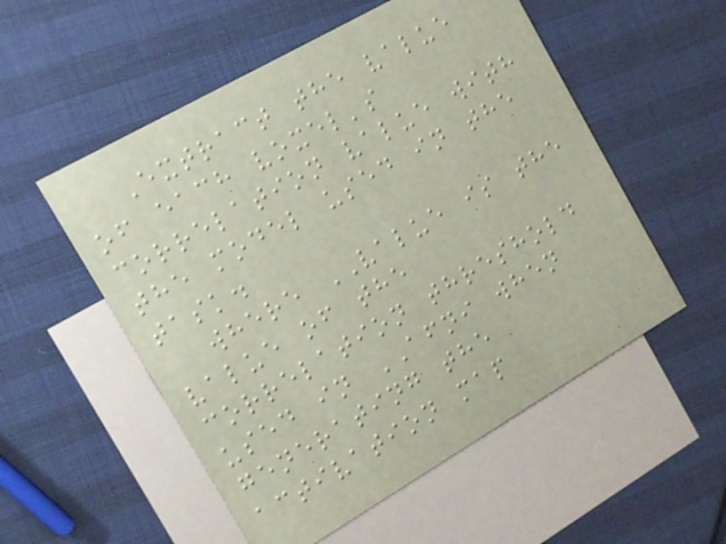Extract the value
of each voxel's
correlation value with
the model used in the
task.
where VALUE is the
value of the
correlation threshold
used in AFNI when
generating the
activation map
